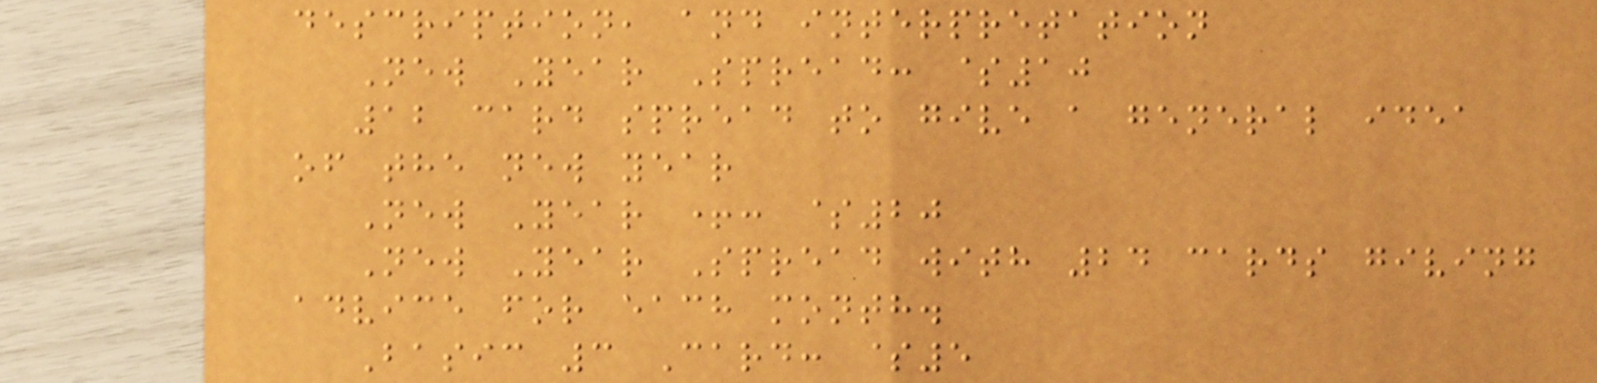description, and interpretation
New Year Spread: $10
12 card spread to give a general idea
of the new year
New Year +: $20
New Year Spread with 24 cards giving
advice for each month.
Basic 3 Card: $5
